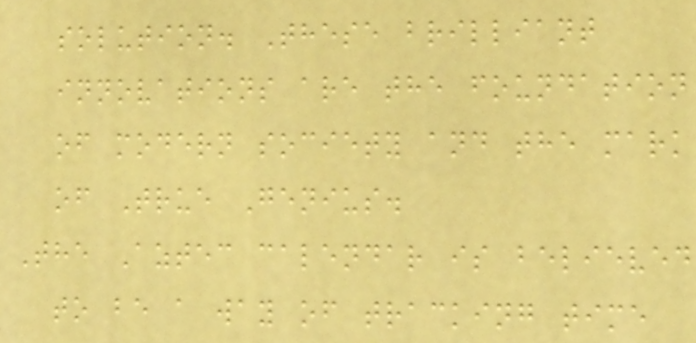solution. These brilliant
innovations are the foundation
of modern society and the mark
of True Genius.
The Aztec calendar is believed
to be a way of tracking time
